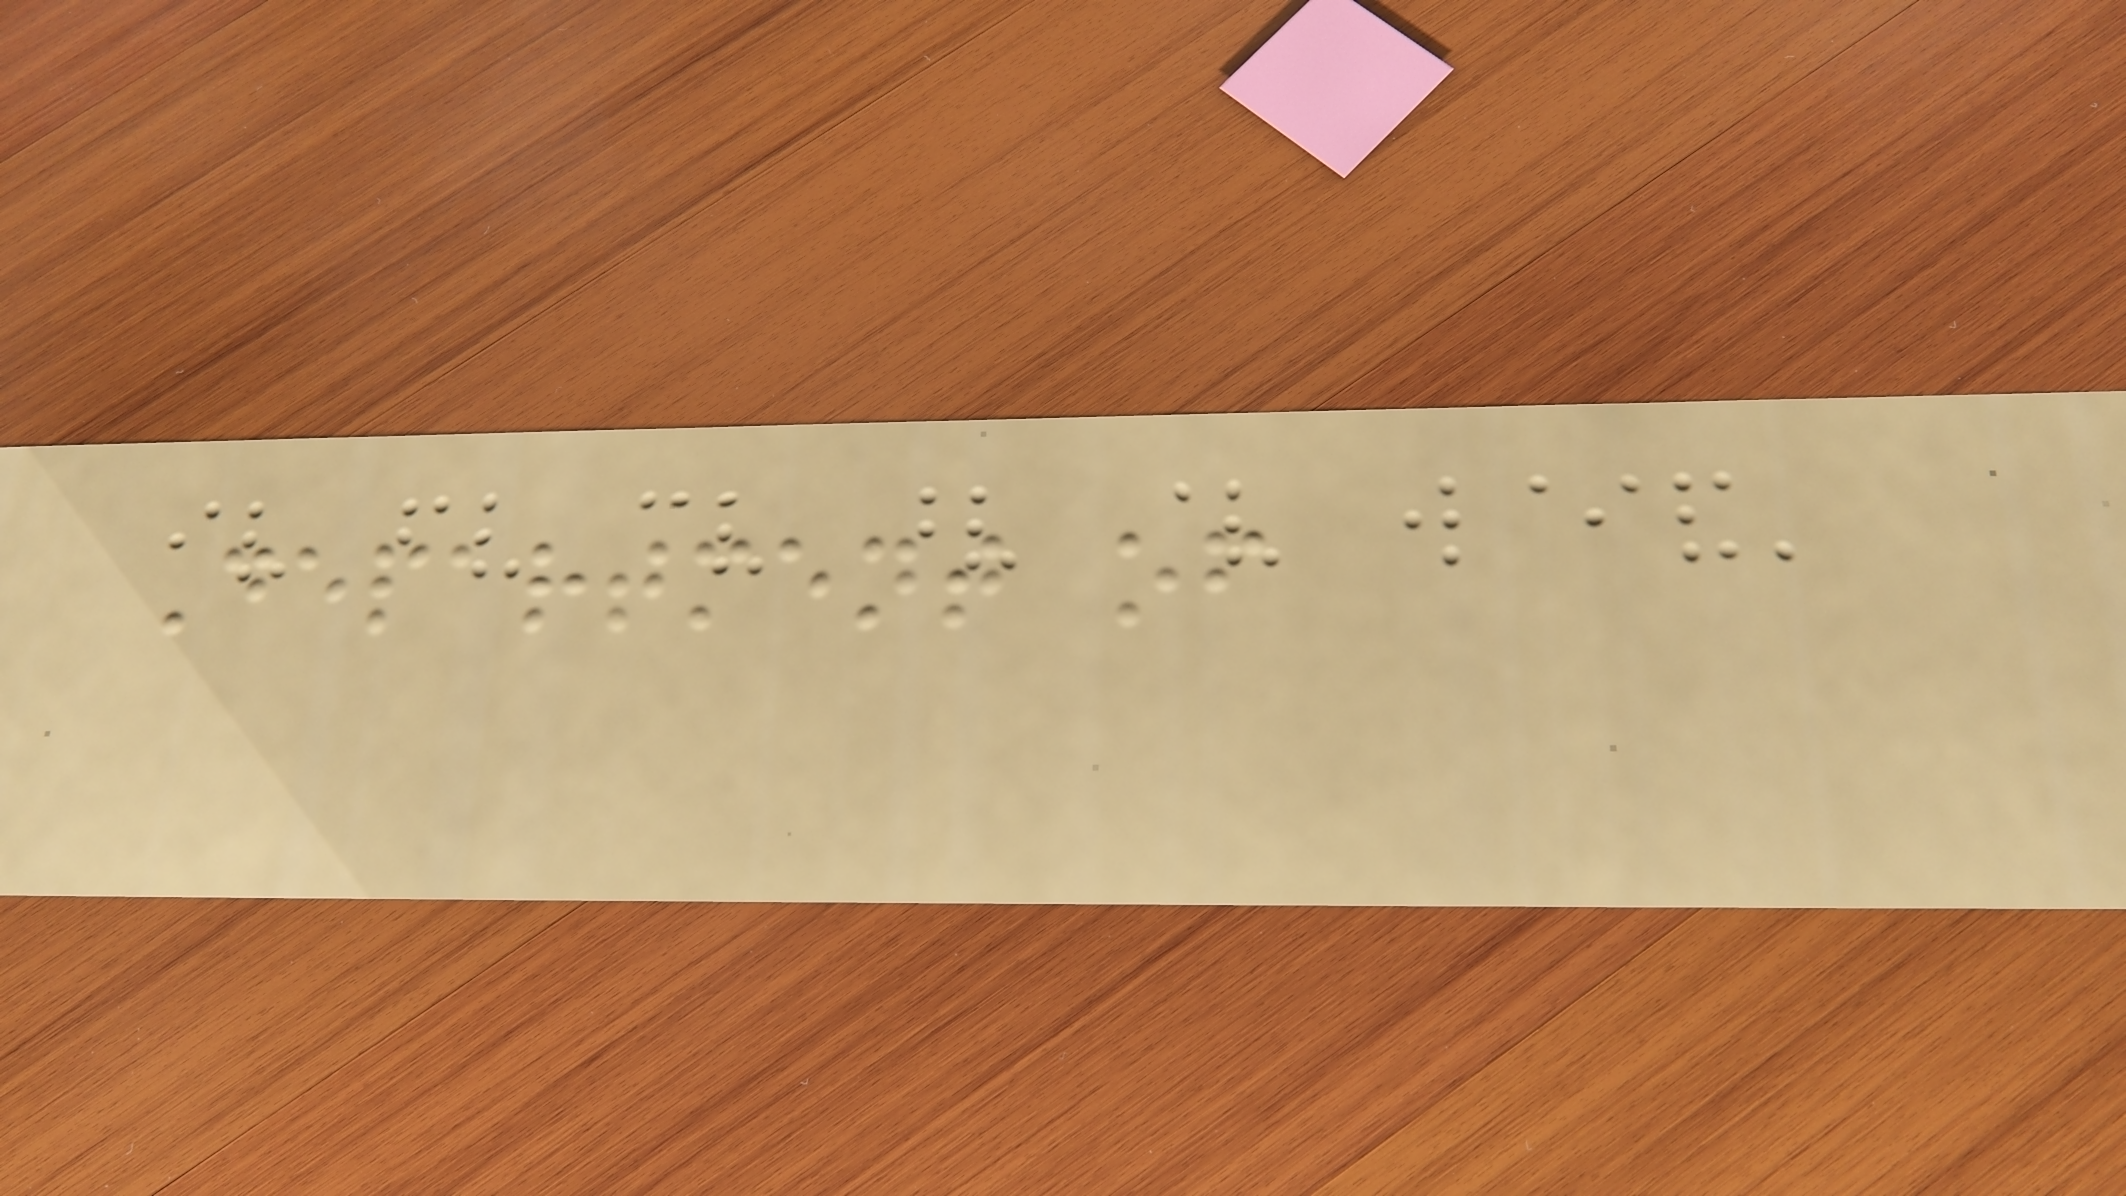Department of
